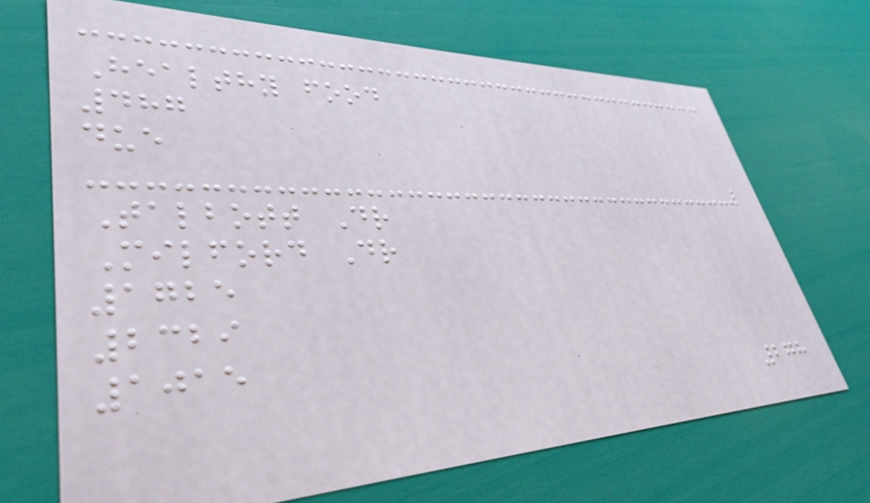Healthy food
487
due
Talbott Dr
Milford Dr
1725
2329
1015
278
